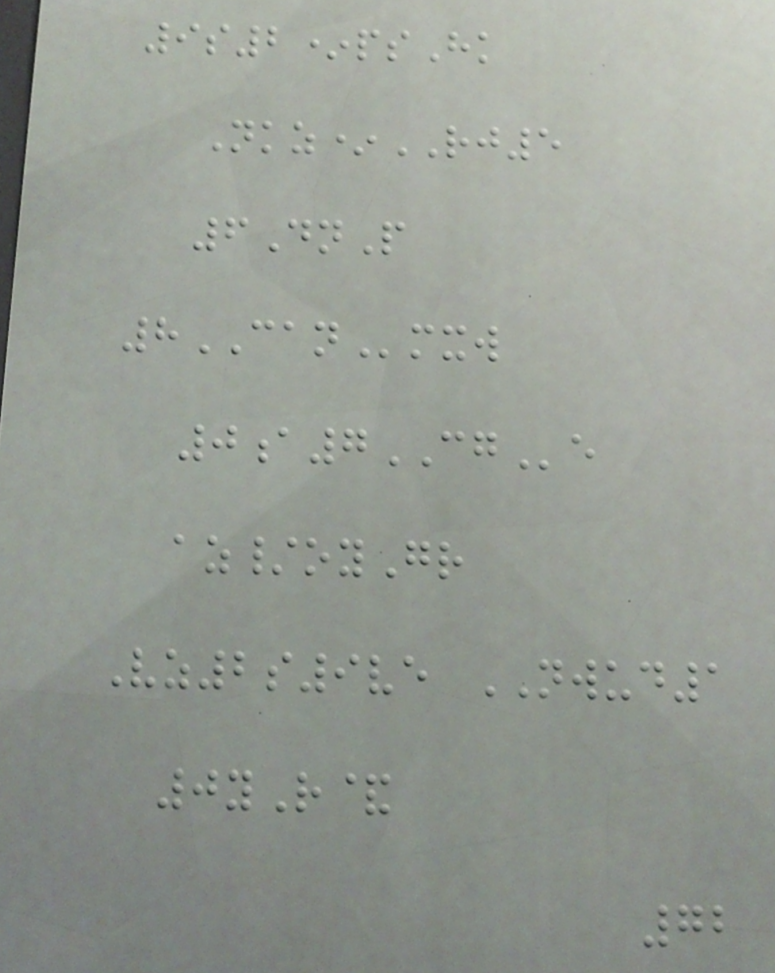9s2*psHk
Nkz*RJ5
6DnP
8CANmxw
0a7CGe
az/oyGr
Vz2s9ve NWUD1
0yR&
72
